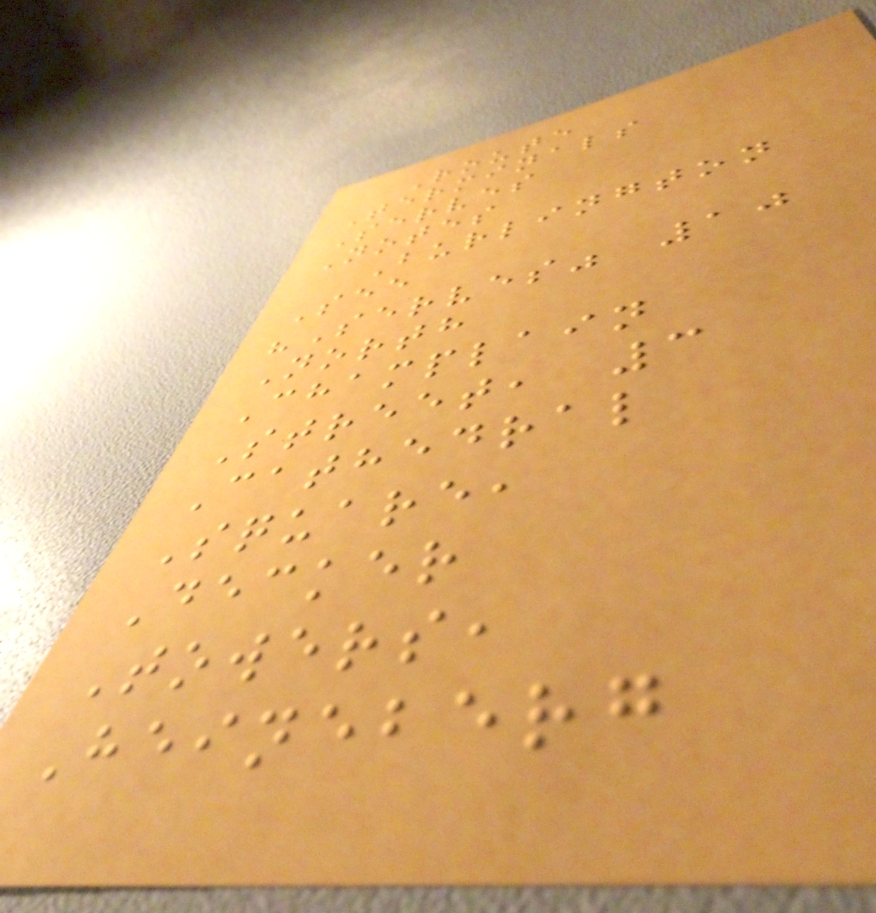Route
Terminals
Serves
Notes
Burlington
See
"Serves" 10
North
Champlain
Street, 3
Cathedral
Square,
Decker
Towers,
Heineberg
